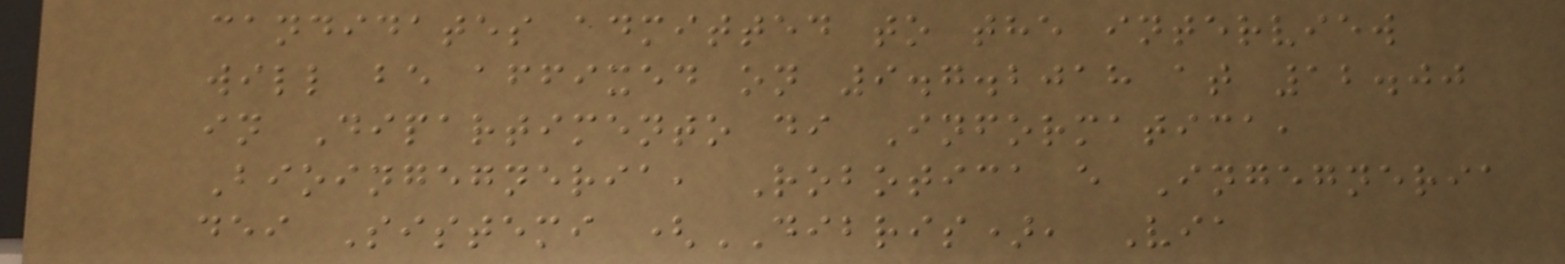candidates admitted to the interview
will be affixed on 9.7.2018 at 12.00
in Dipartimento di Informatica,
Bioingegneria, Robotica e Ingegneria
dei Sistemi (DIBRIS), Via
